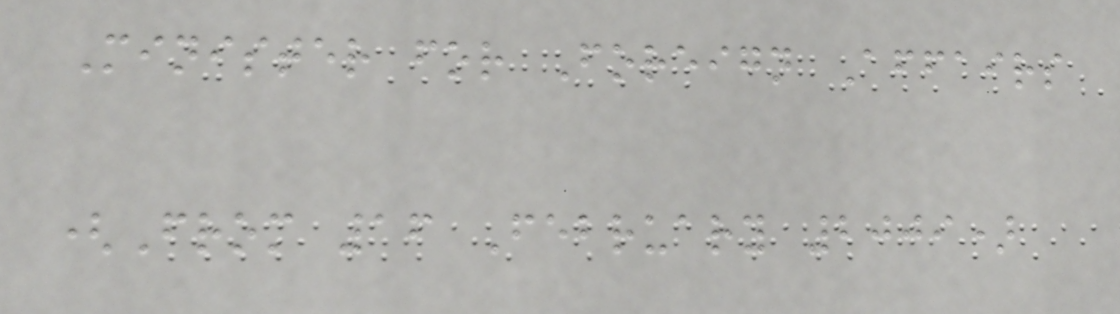Minister for Foreign Affairs
(From 16 February 2009)
